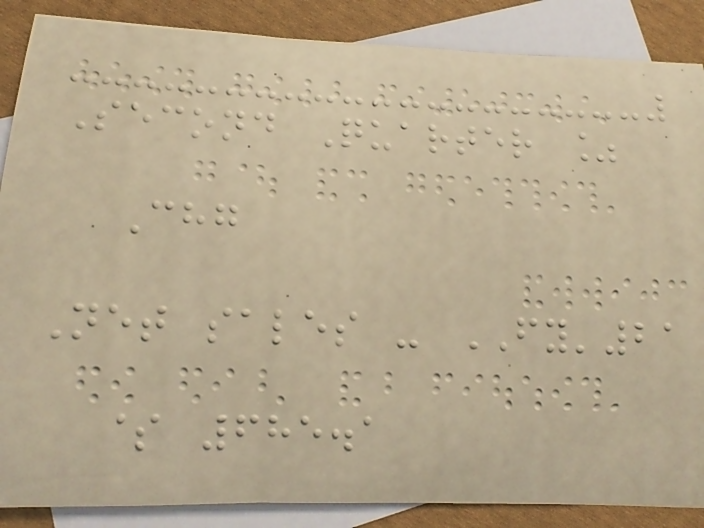Second Quarter %
Chg
Net sales - FY'21
$ 685.1
